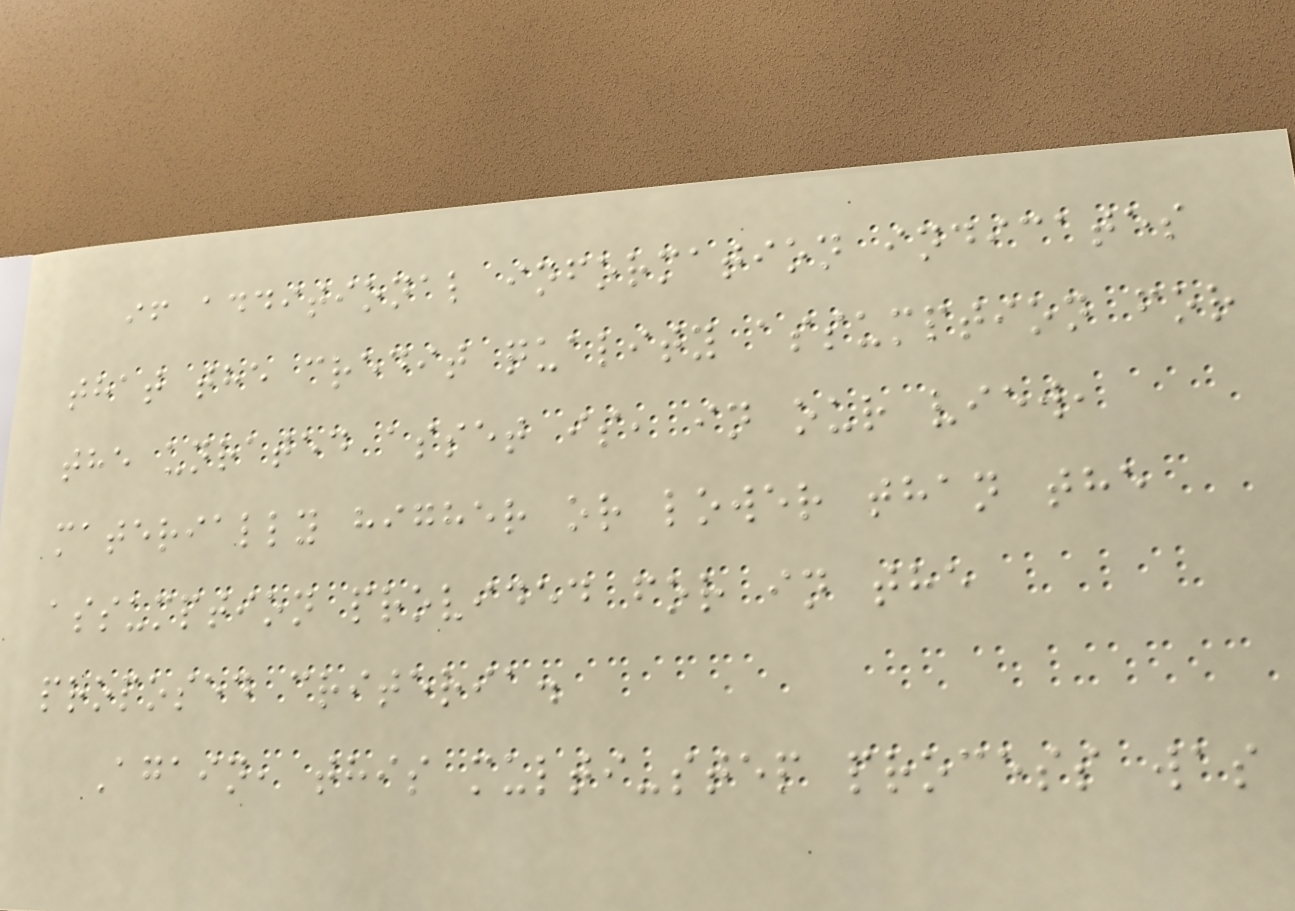if additional information indicates
that the credit quality assumption for
the unrated asset is, in our view,
materially higher or lower than the
assumption provided for in the
proposed criteria.
Again, this multi-step process was
